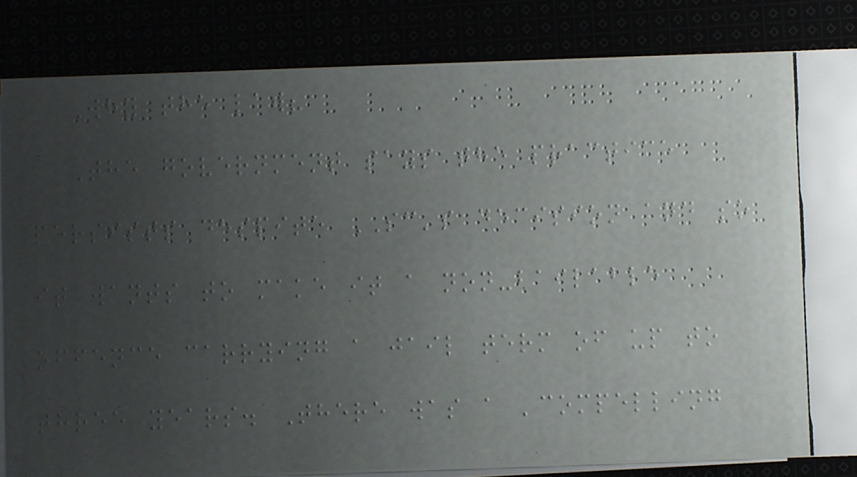Why the law?
The government says the practice
persists despite SC's decision and so
it wants to make it a non-bailable
offence carrying a jail term of up to
three years. There was a 'compelling
